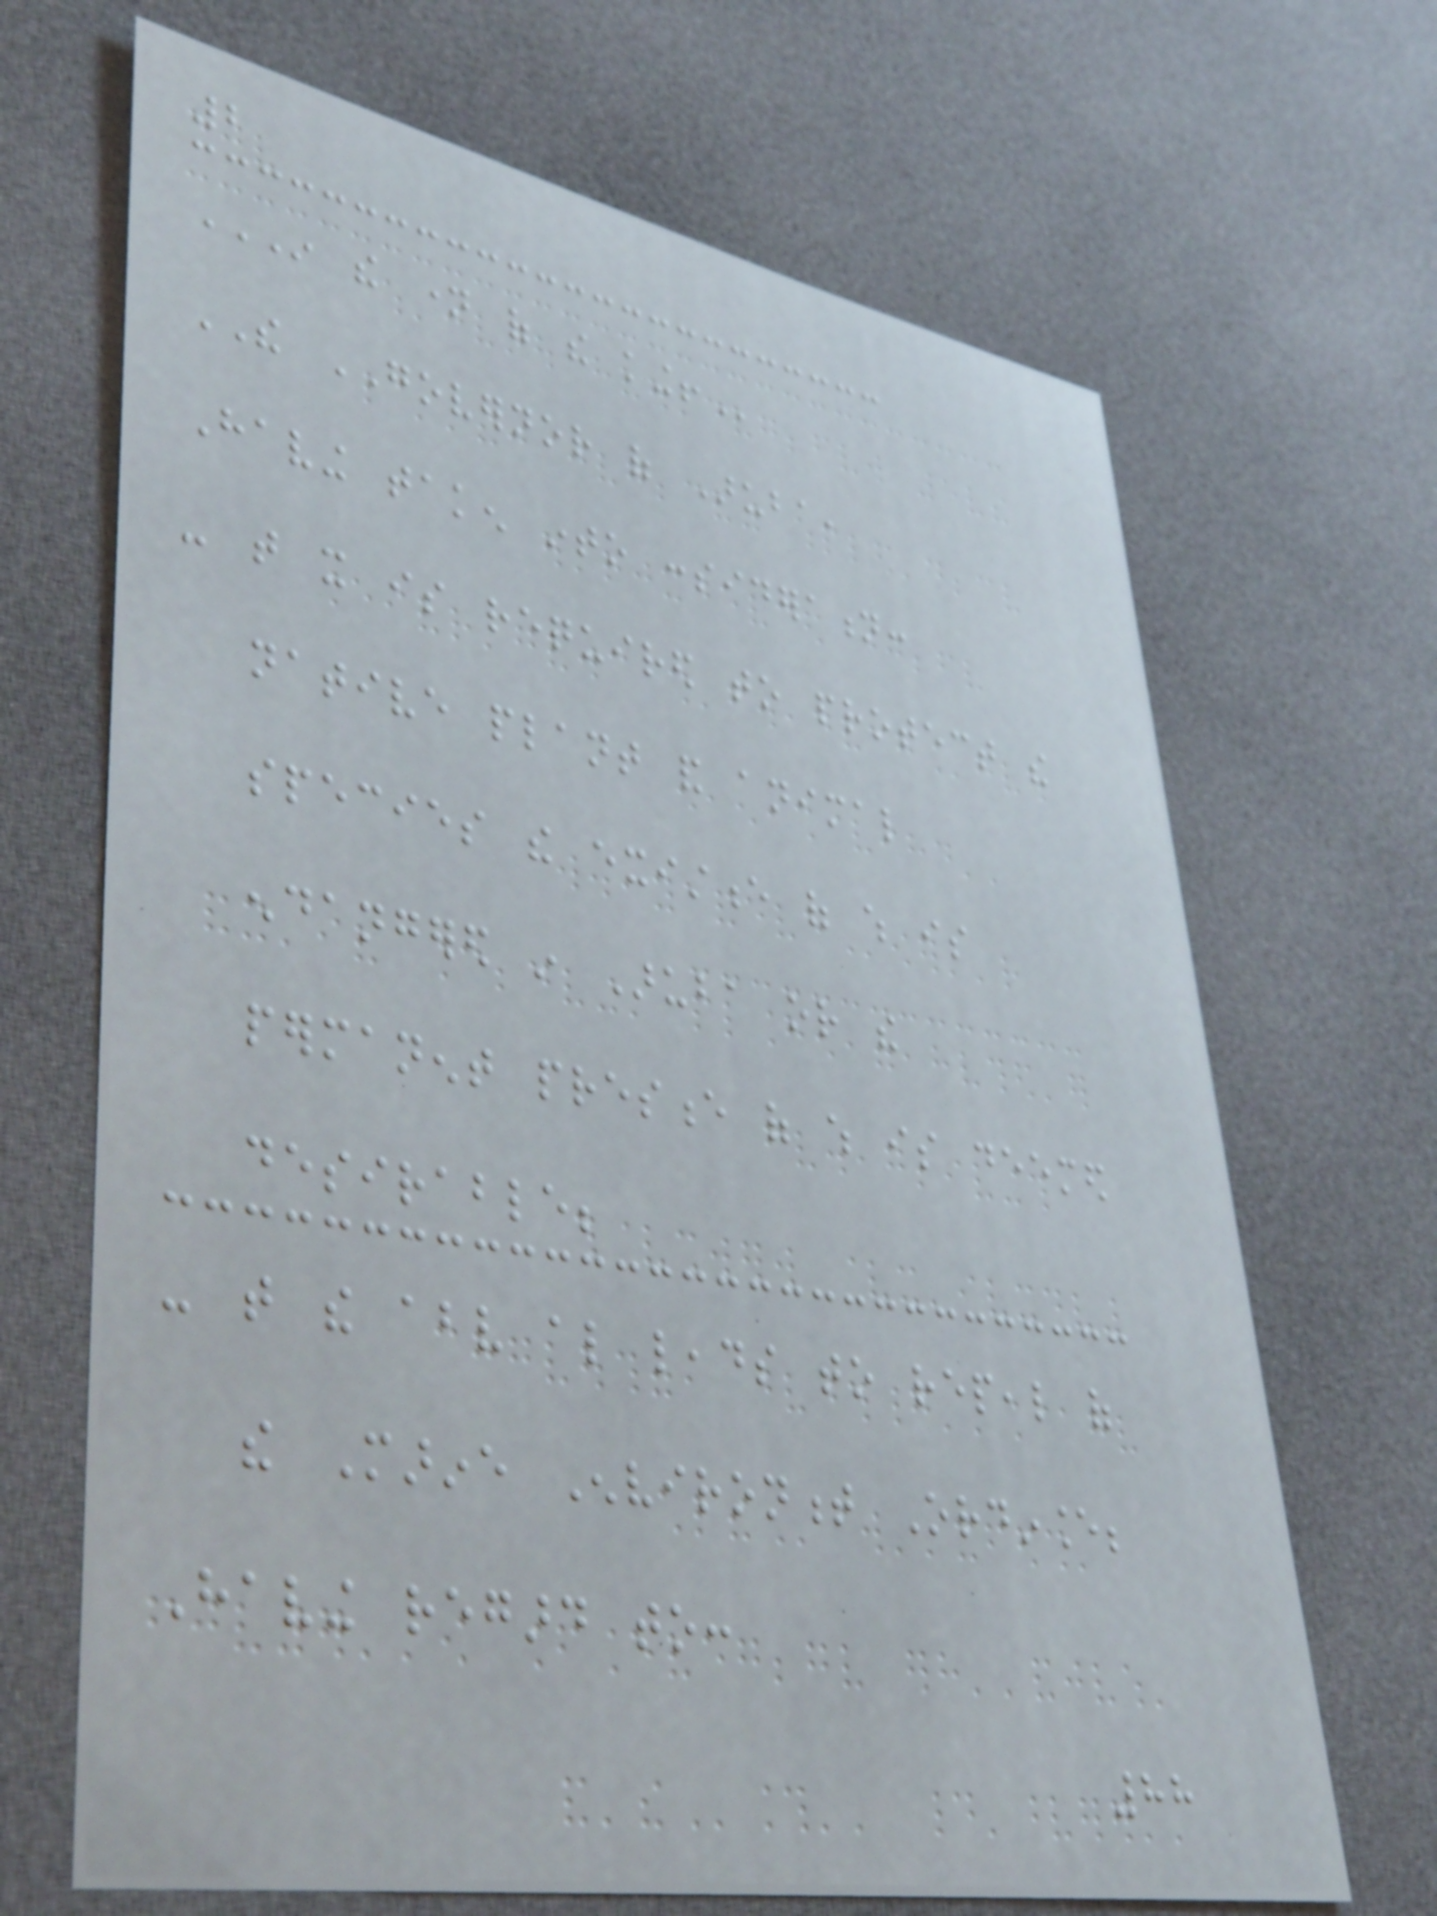2
IN THE NAME OF THE KING!
THE GOVERNOR of Aruba,
Having taken into consideration:
- that it is required to protect the
native plant and animal
species the existence of which is
endangered in Aruba or the
permanent presence of which is deemed
desirable;
- that the above also leads to repeal of
the Marine Environment Ordinance;
Having regard to:
88
